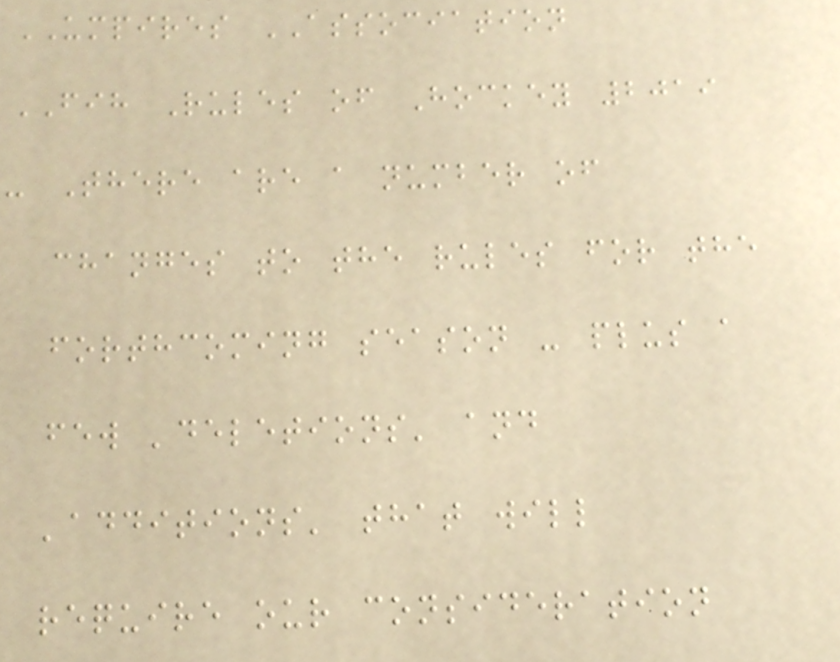UMPIRES ASSOCIATION
FIH Rules of Hockey 2019
- There are a number of
changes to the rules for the
forthcoming season - plus a
few 'deletions' and
'additions' that will
require our consideration
